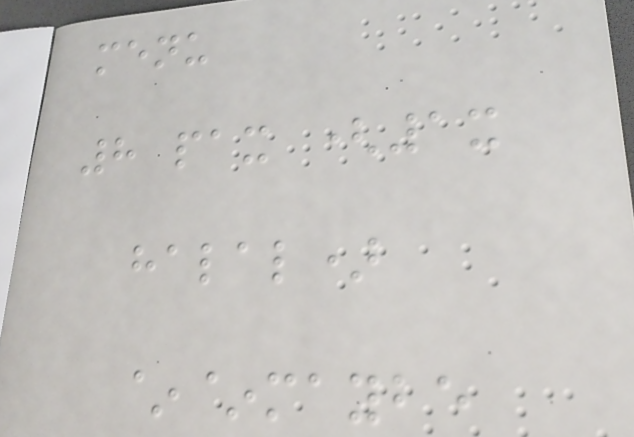menu
8 pax (1x
halal)
~~maybe
